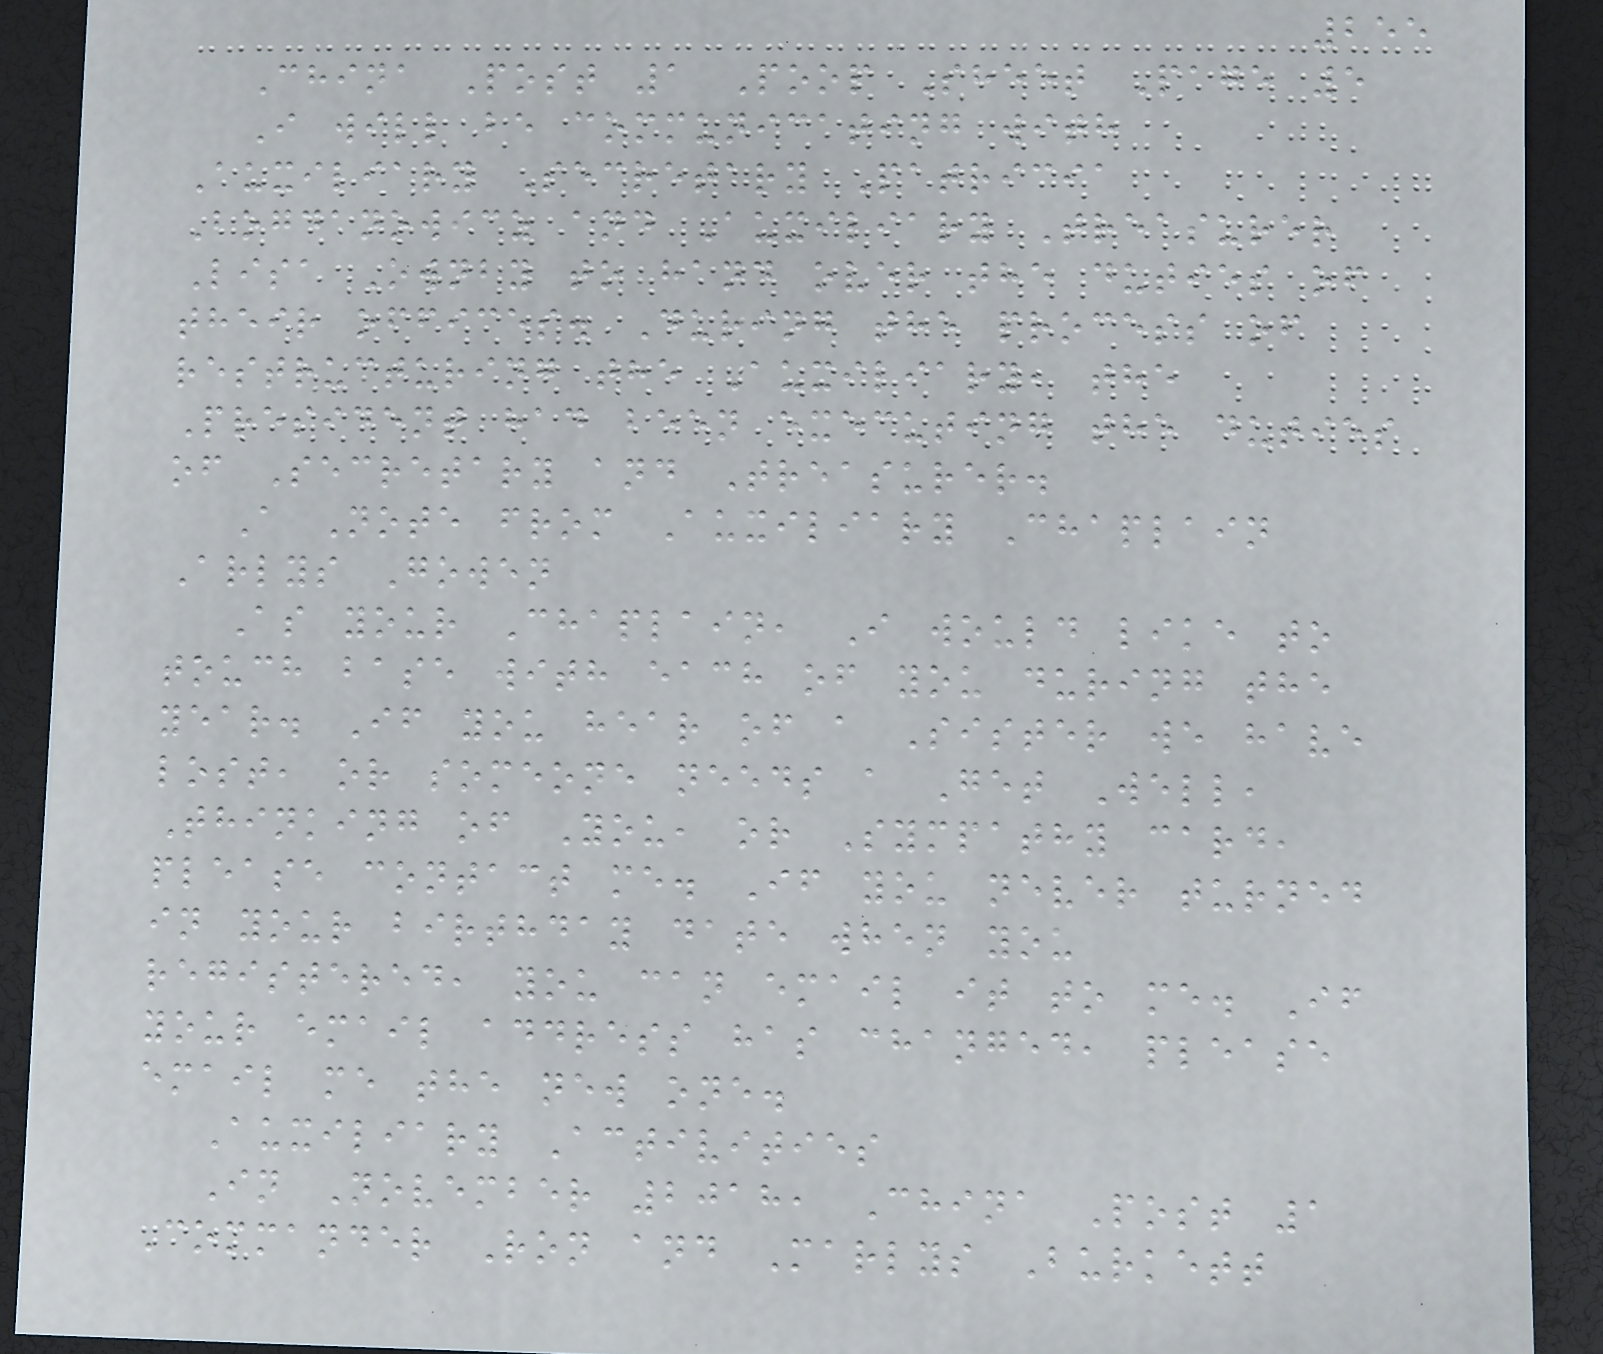255
China Post 1 Poop Sheet Page 5
I will be communicating with
Auxiliary Secretary Patricia
Bogdanowicz and Auxiliary Treasurer
Lisa Ownby to hand over the duties of
their offices. During the process of
restructuring the Auxiliary, the
President had been executing the duties
of Secretary and Treasurer.
A Note from Auxiliary Chaplain
Arlys Gowen
As your Chaplain, I would like to
touch base with each of you during the
year. If you hear of a Sister we have
lost, or someone needs a Get Well,
Thinking of You, or Sympathy card,
please contact me. If you never turned
in your birthday date when you
registered, you can email it to me. If
your email address has changed, please
email me the new one.
Auxiliary Activities
In November 2018, China Post 1
Commander Ron and Marlys Burkett
